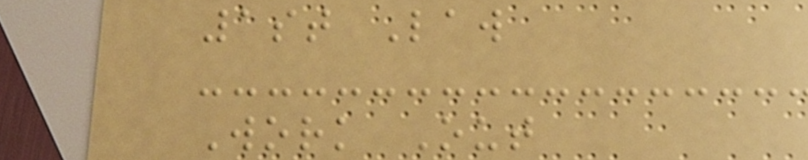1st Law
Work Out
